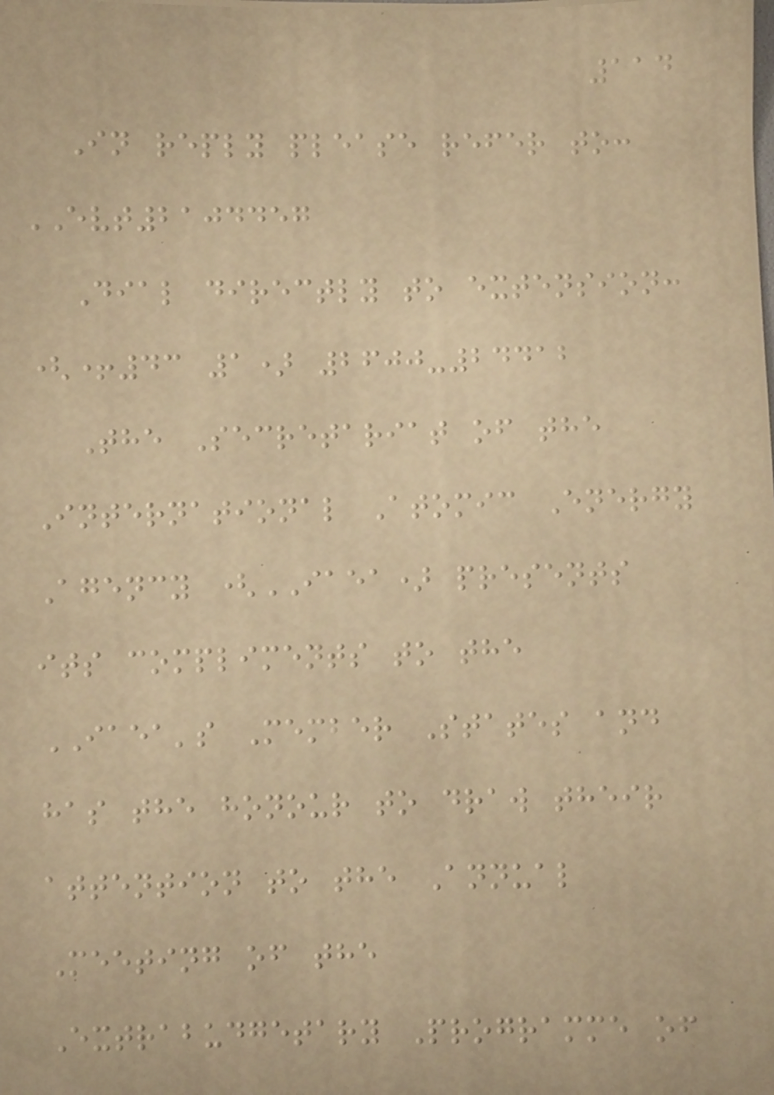114
In reply please refer to:
EVT2104457
Dial directly to extension:
(+43 1) 2600-24412
The Secretariat of the
International Atomic Energy
Agency (IAEA) presents
its compliments to the
IAEA's Member States and
has the honour to draw their
attention to the Annual
Meeting of the
Extrabudgetary Programme of
